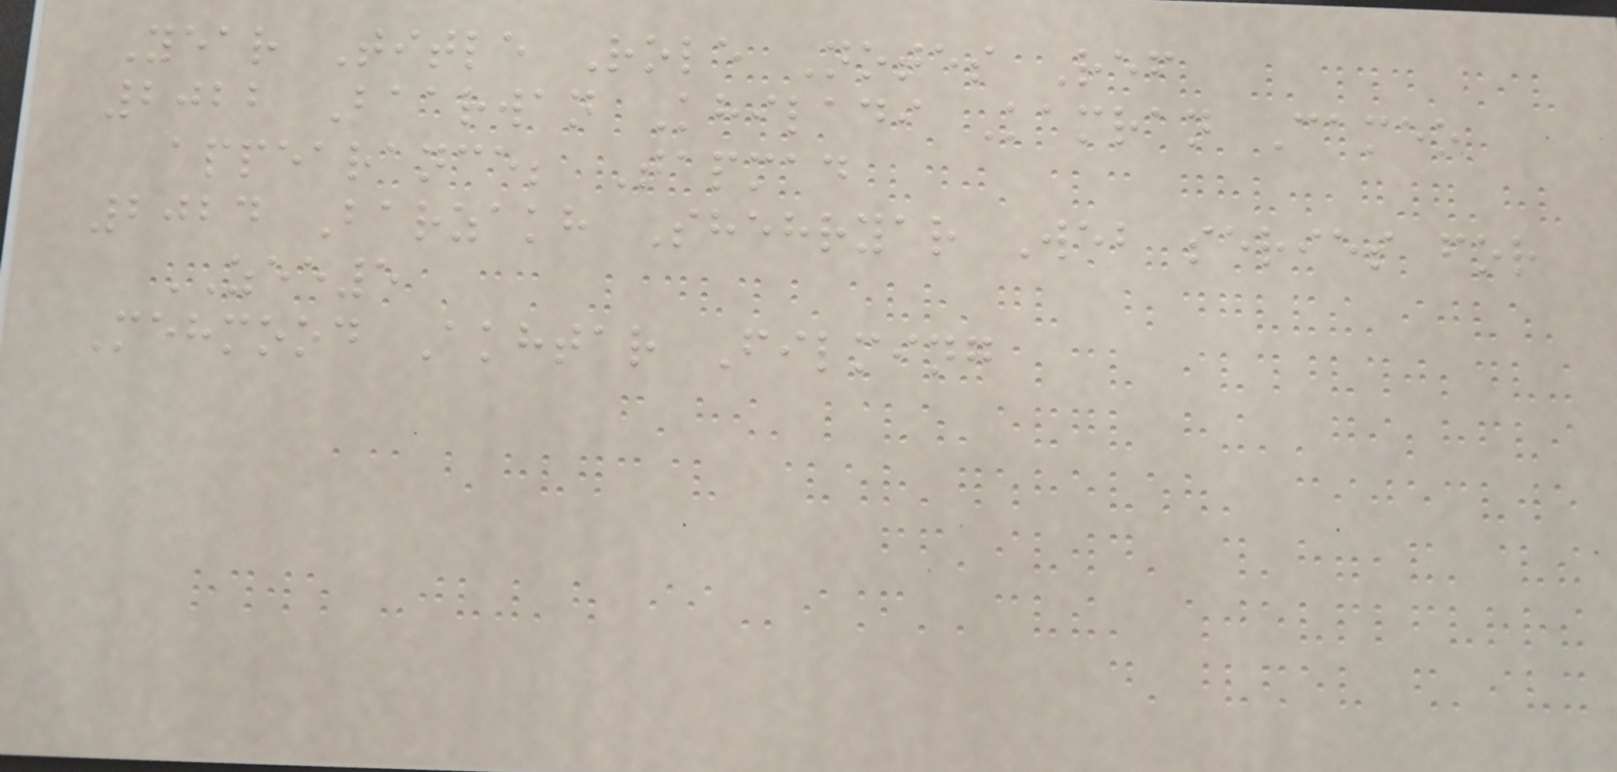Year Title Role Notes Ref
2022 Baarwan Khiladi Kamran Cameo
appearance; Tapmad
2024 Barzakh Shehryar Web series for
ZEE5
Mehmood Akhtar Filming
